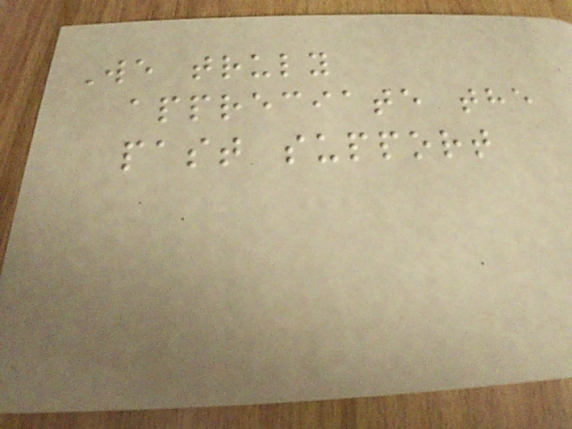We truly
appreciate the
past support
